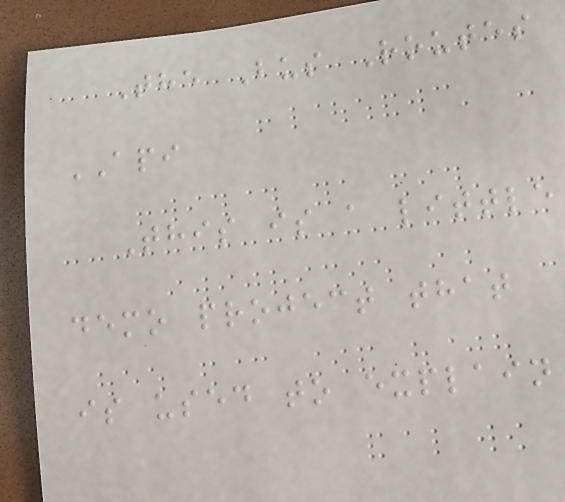The Bus Routes
API
This is a little
demo project that
is used to explain
